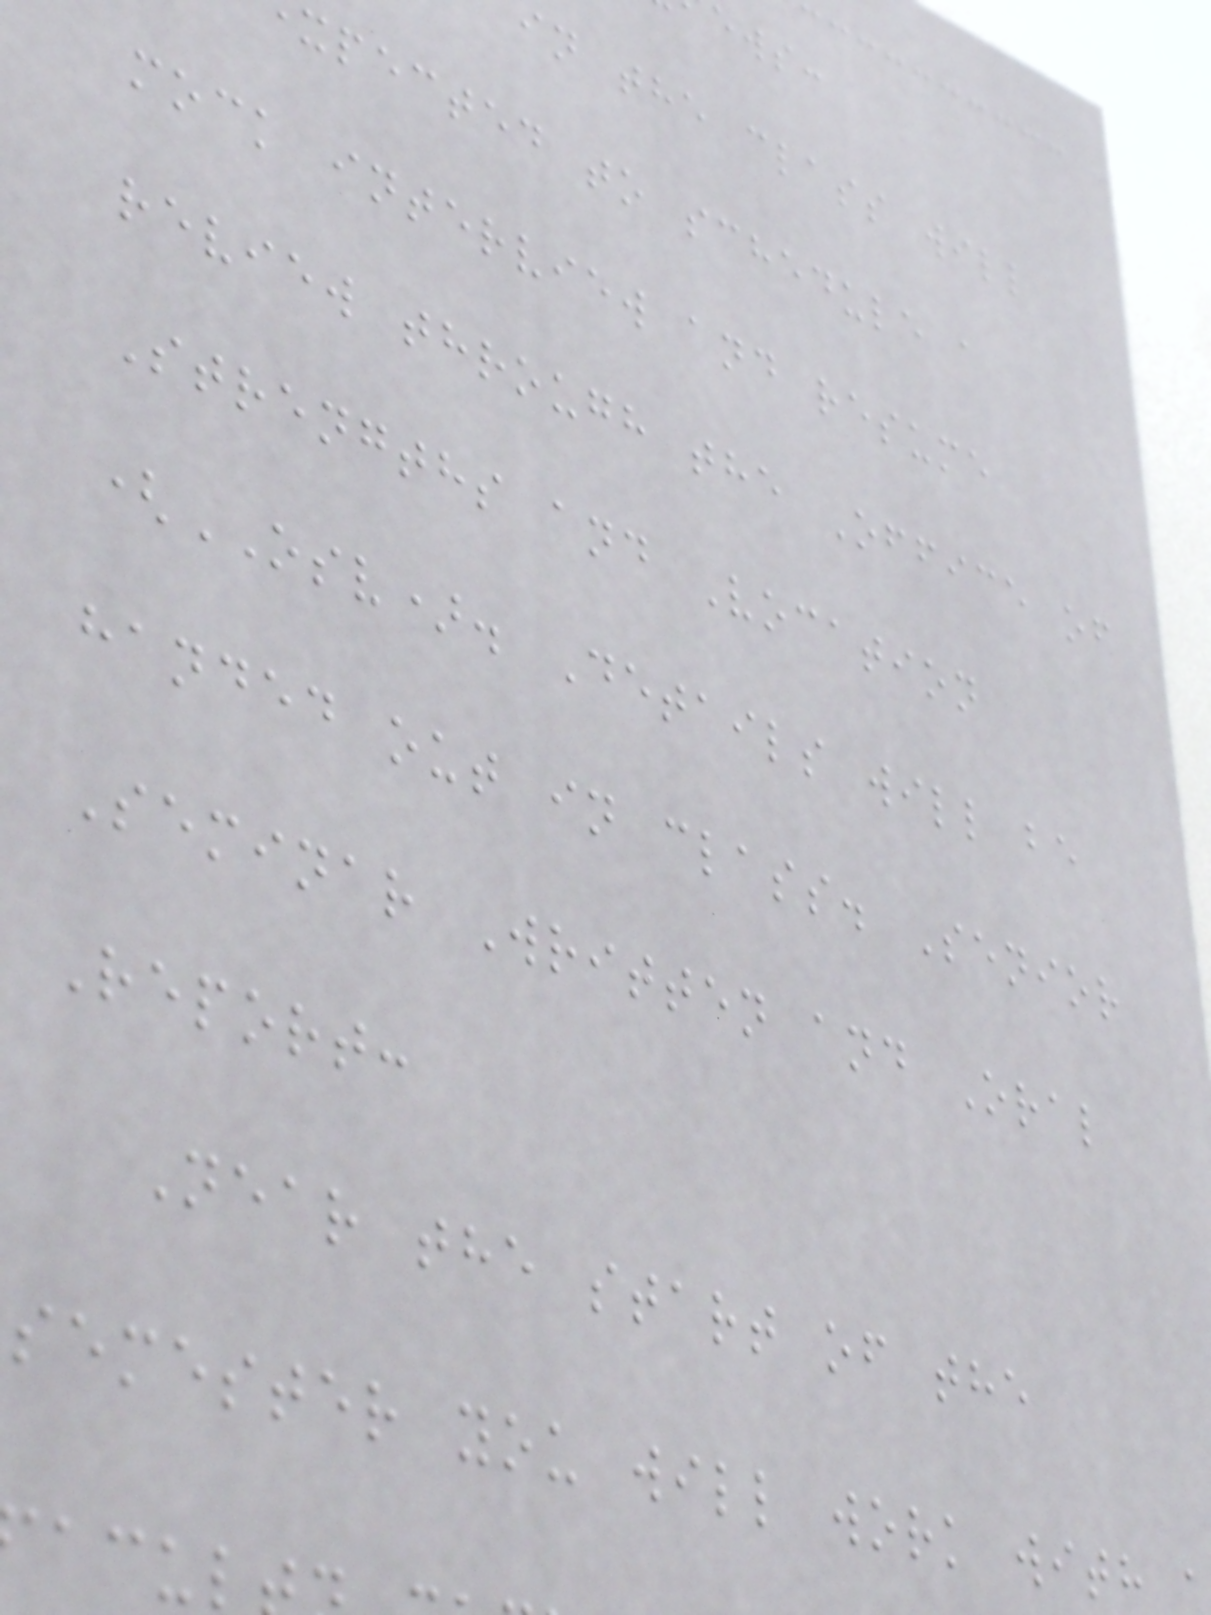in the class will
xpected to schedule a
mock interview and resume
review through the Office of
Strengths and Vocation
(OSV). Details will be
handed out in class. Senior
Seminar Written and Oral
Report:
Near the start of the
semester you will work with
